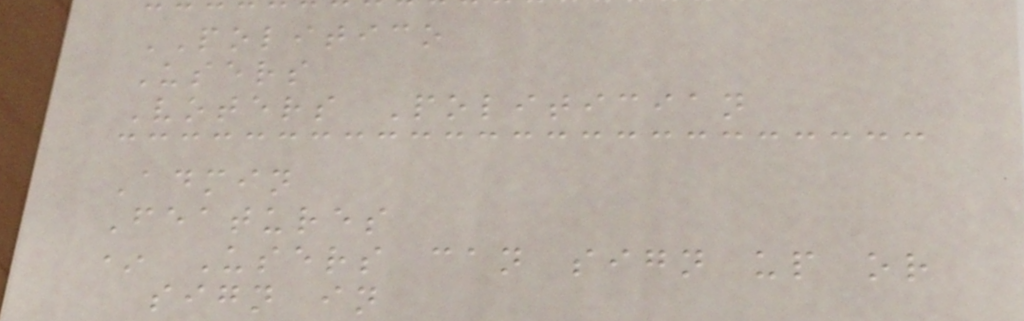POLITICO
Users
Voters Politician
Admin
Features
* Users can sign up or
sign in
